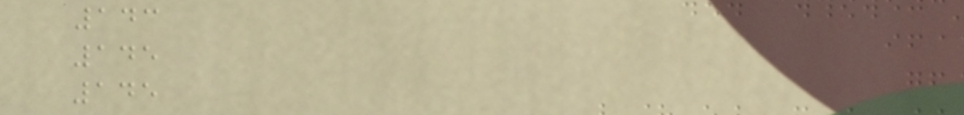143
145
145
